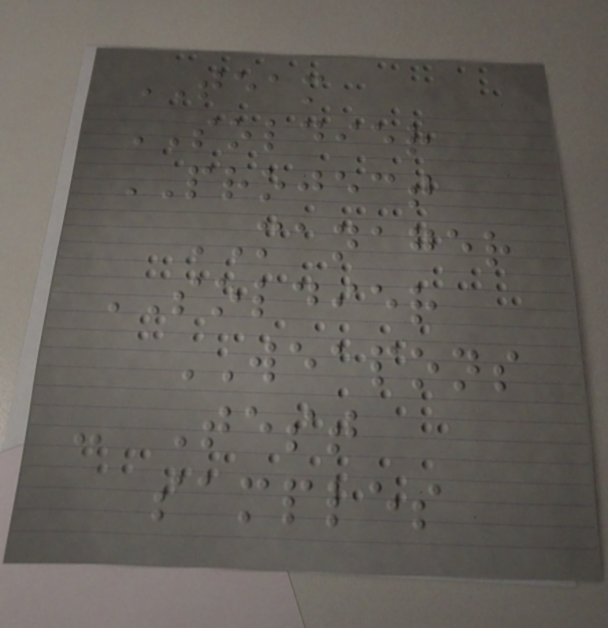TEAM
SOLDIER
PROJECT
MANAGER
SOLDIER
WEAPONS
- Test
samples
